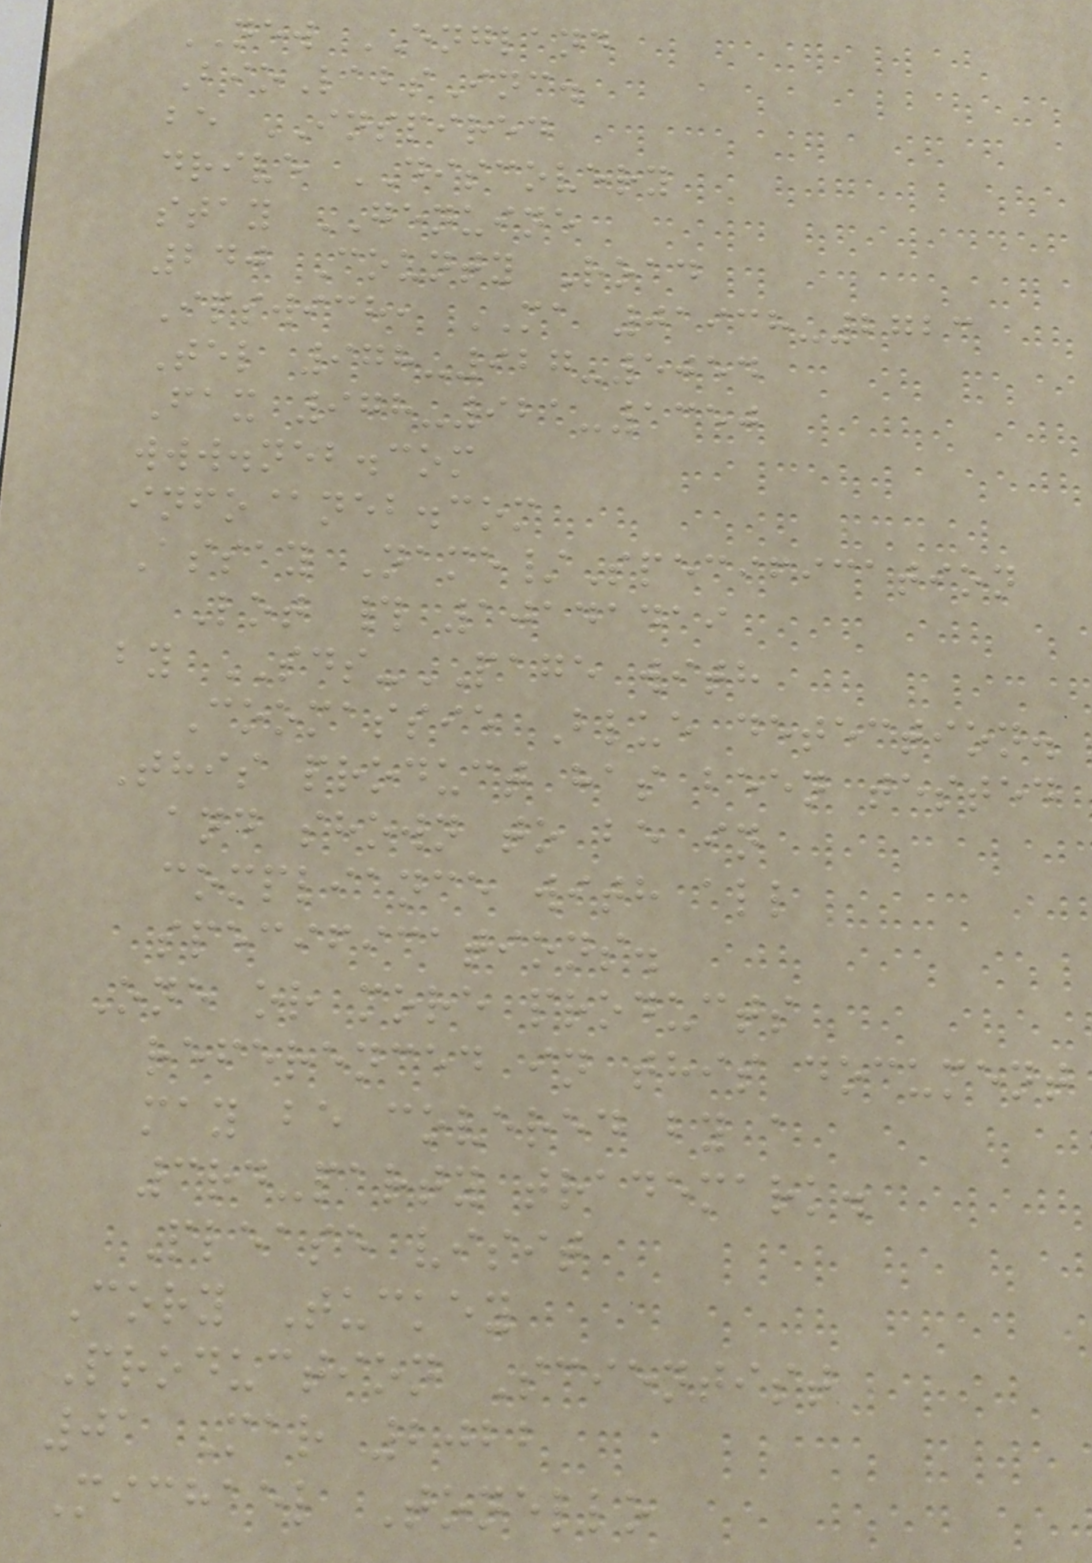NEW ENGLAND
BioLabsInc.
be INSPIRED
drive DISCOVERY
stay GENUINE
240 County Road
Ipswich, MA 01938-2723
Tel 978-927-5054
Fax 978-921-1350
www.neb.com
info@neb.com
Assay Name/Specification
Lot # 10141419
by SDS-PAGE with
Coomassie Blue detection.
This product has been tested
and shown to be in
compliance with all
specifications.
One or more products
referenced in this document
may be covered by a
3rd-party trademark.
Please visit
Cory Tuckey
Production Scientist
01 Mar 2022
Michael Tonello
